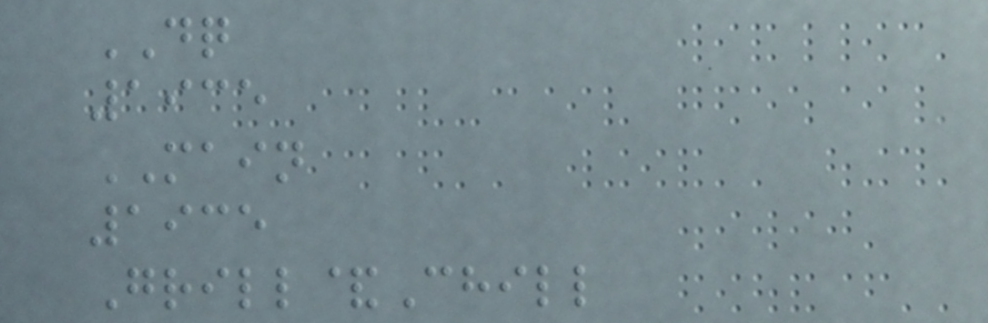DQ
1935
MAIN
1935
Grill&Chill
